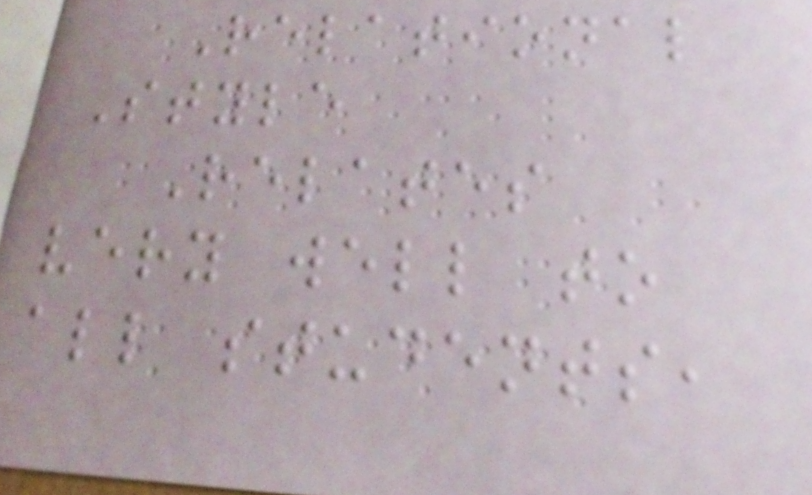Relational
Style
Relates
very well to
all students,
